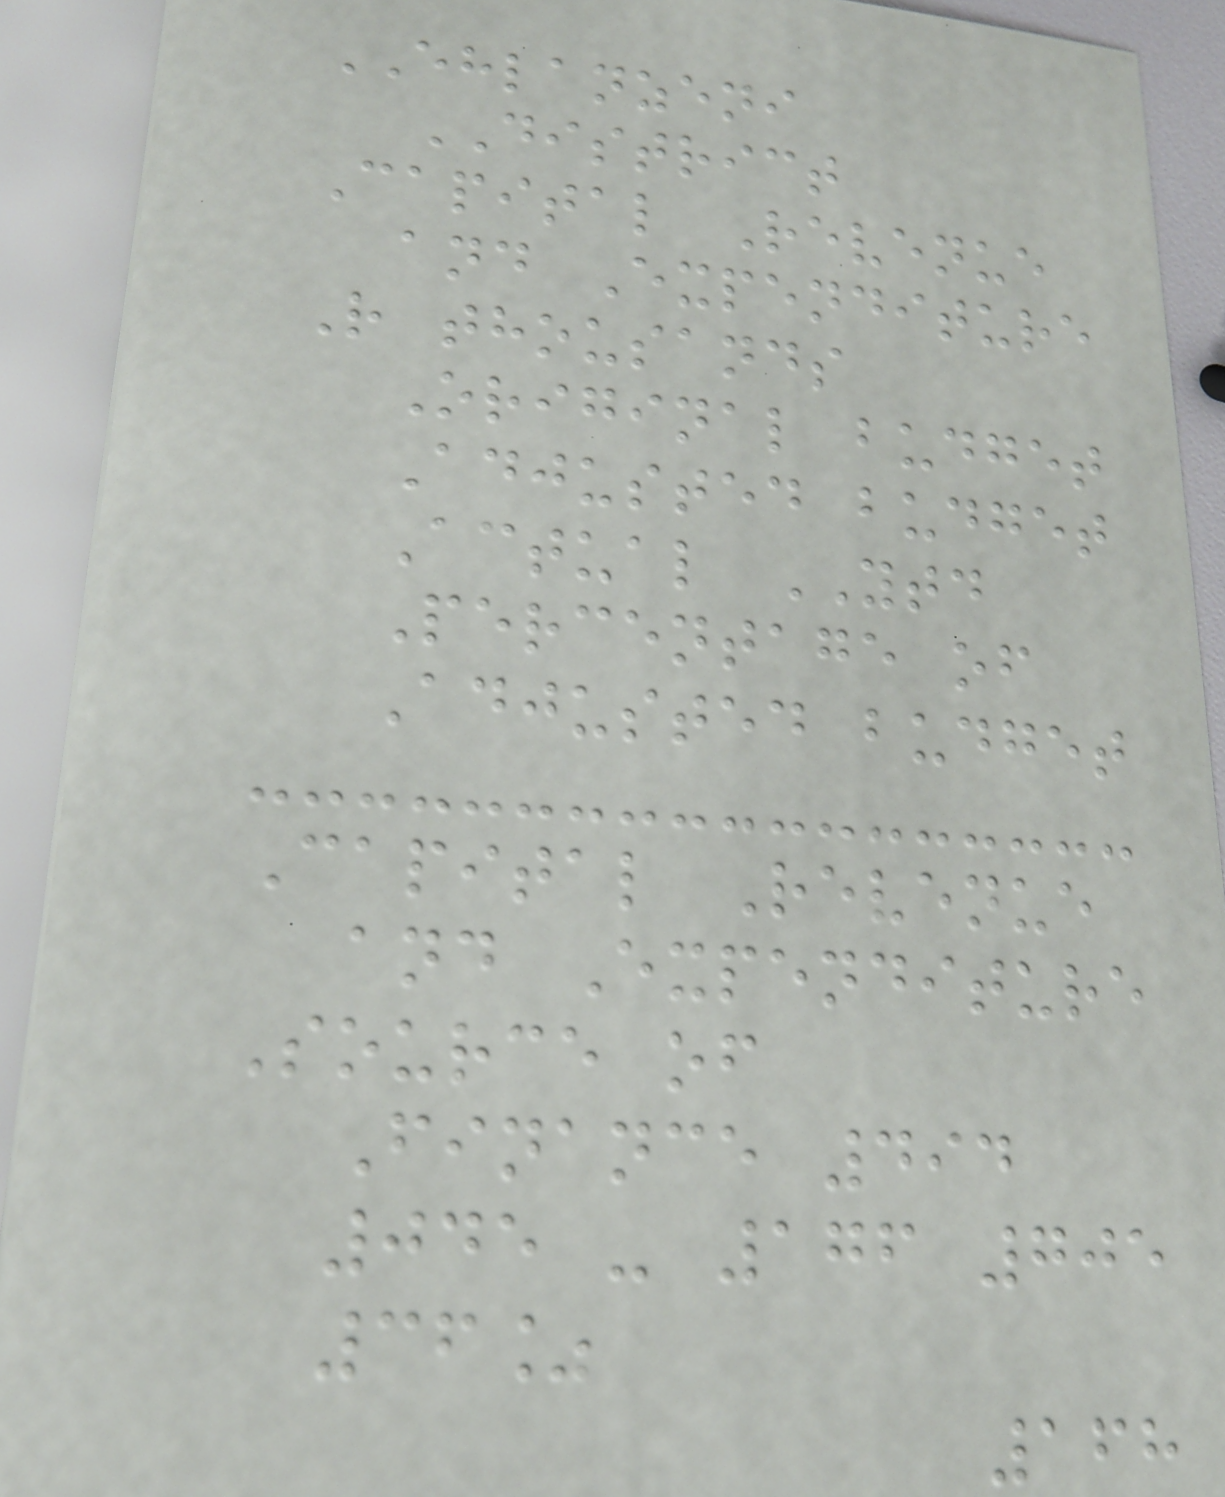EHLANZENI
DISTRICT
Capital Revenue
and Expenditure
R thousands
Original budget
Adjusted budget
Actual YTD
Percentage of
Adjusted budget
Capital Revenue
and Expenditure
Source of
Finance 494
045 - 176 705
36%
168
